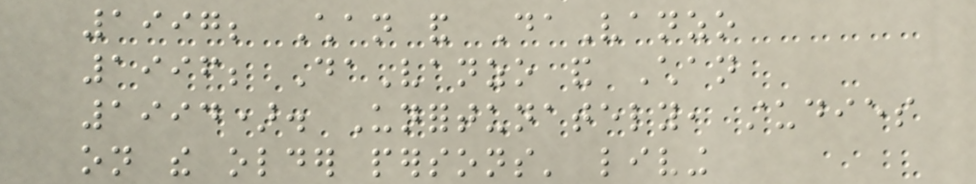1997; Chan and DaVanzo
1996; DaVanzo and Chan
1994). Unfortunately, studies
on the older persons' living
